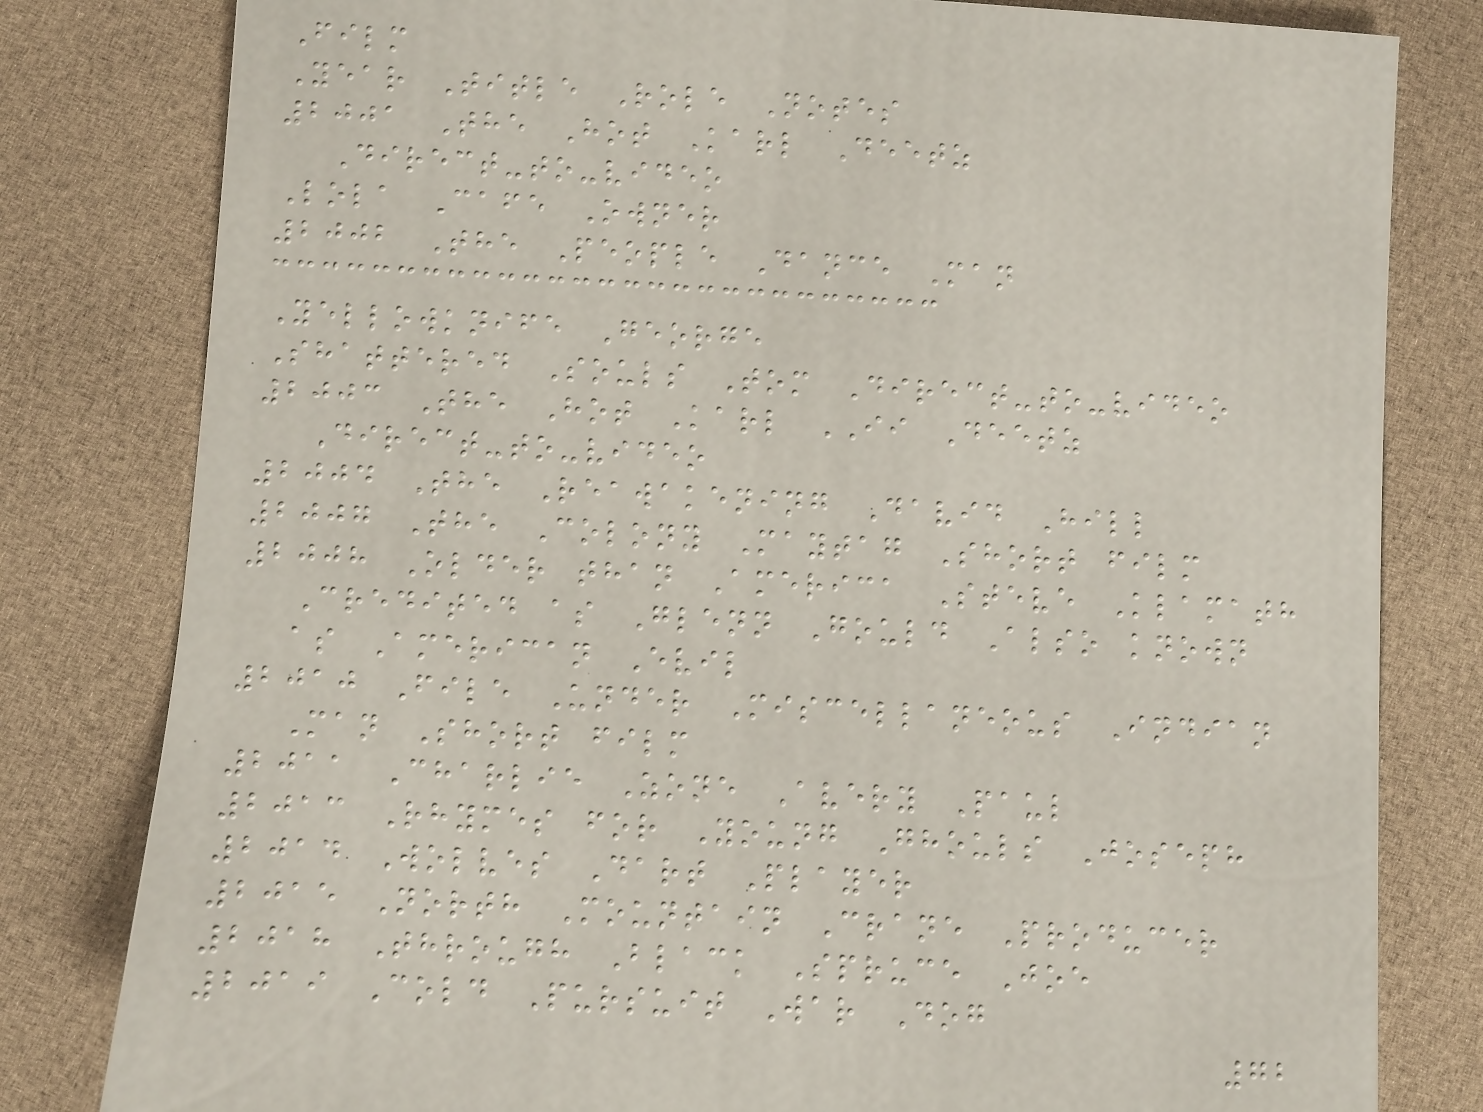Film
Year Title Role Notes
2001 The Hot Karl Deetz
Direct-to-video
Lola Cafe Owner
2002 The People Dance Man
Yellowknife George
Shattered Souls Tom Direct-to-video
2003 The Hot Karl II Deetz
Direct-to-video
2004 The Reawakening David Hill
2007 The Colony Maytag Short film
2008 Older than America Steve Klamath
Credited as Glenn Gould Also known
as American Evil
2010 File Under Miscellaneous Indian
Man Short film
2011 Charlie Zone Avery Paul
2013 Rhymes for Young Ghouls Joseph
2014 Wolves Dart Player
2015 North Mountain Crane Producer
2018 Through Black Spruce Joe
2019 Cold Pursuit War Dog
72
